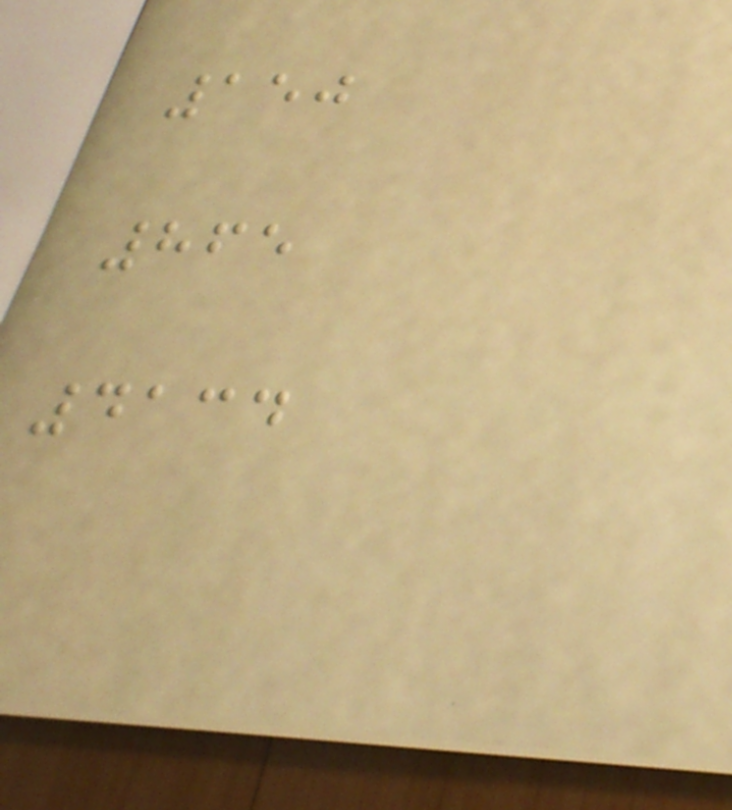150
865
4134
